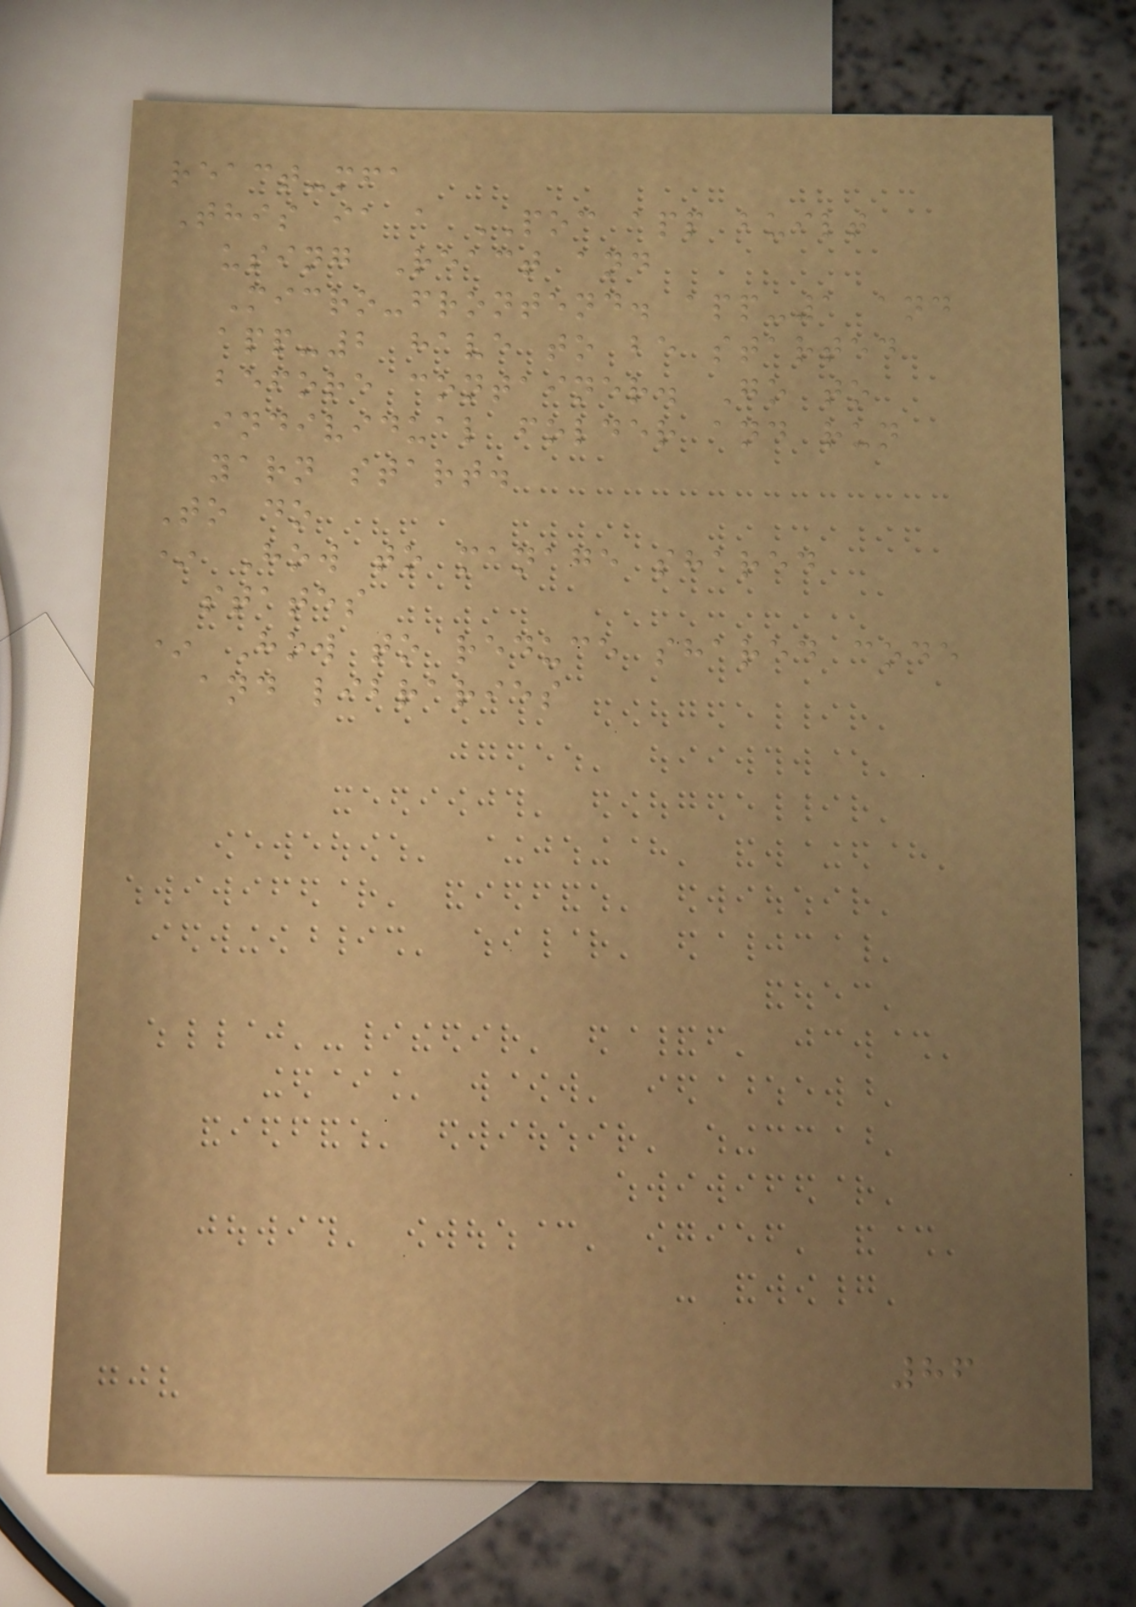react-mfa
This ia a POC app built
using React and
Micro-frontend. app-1 and
app-2 have to be started
before container. Go to
individual folder and run
yarn start.
To do
* How to manage shared
states
* How to reduce shared code
and libraries
86
